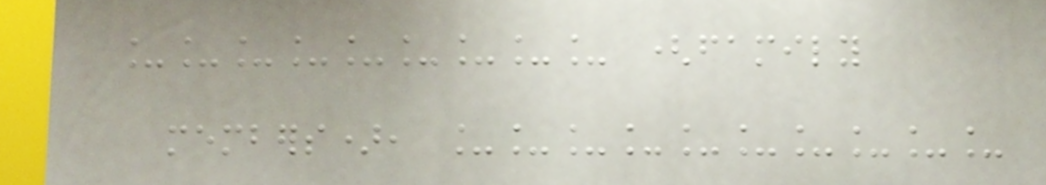_________ (family
members), __________
